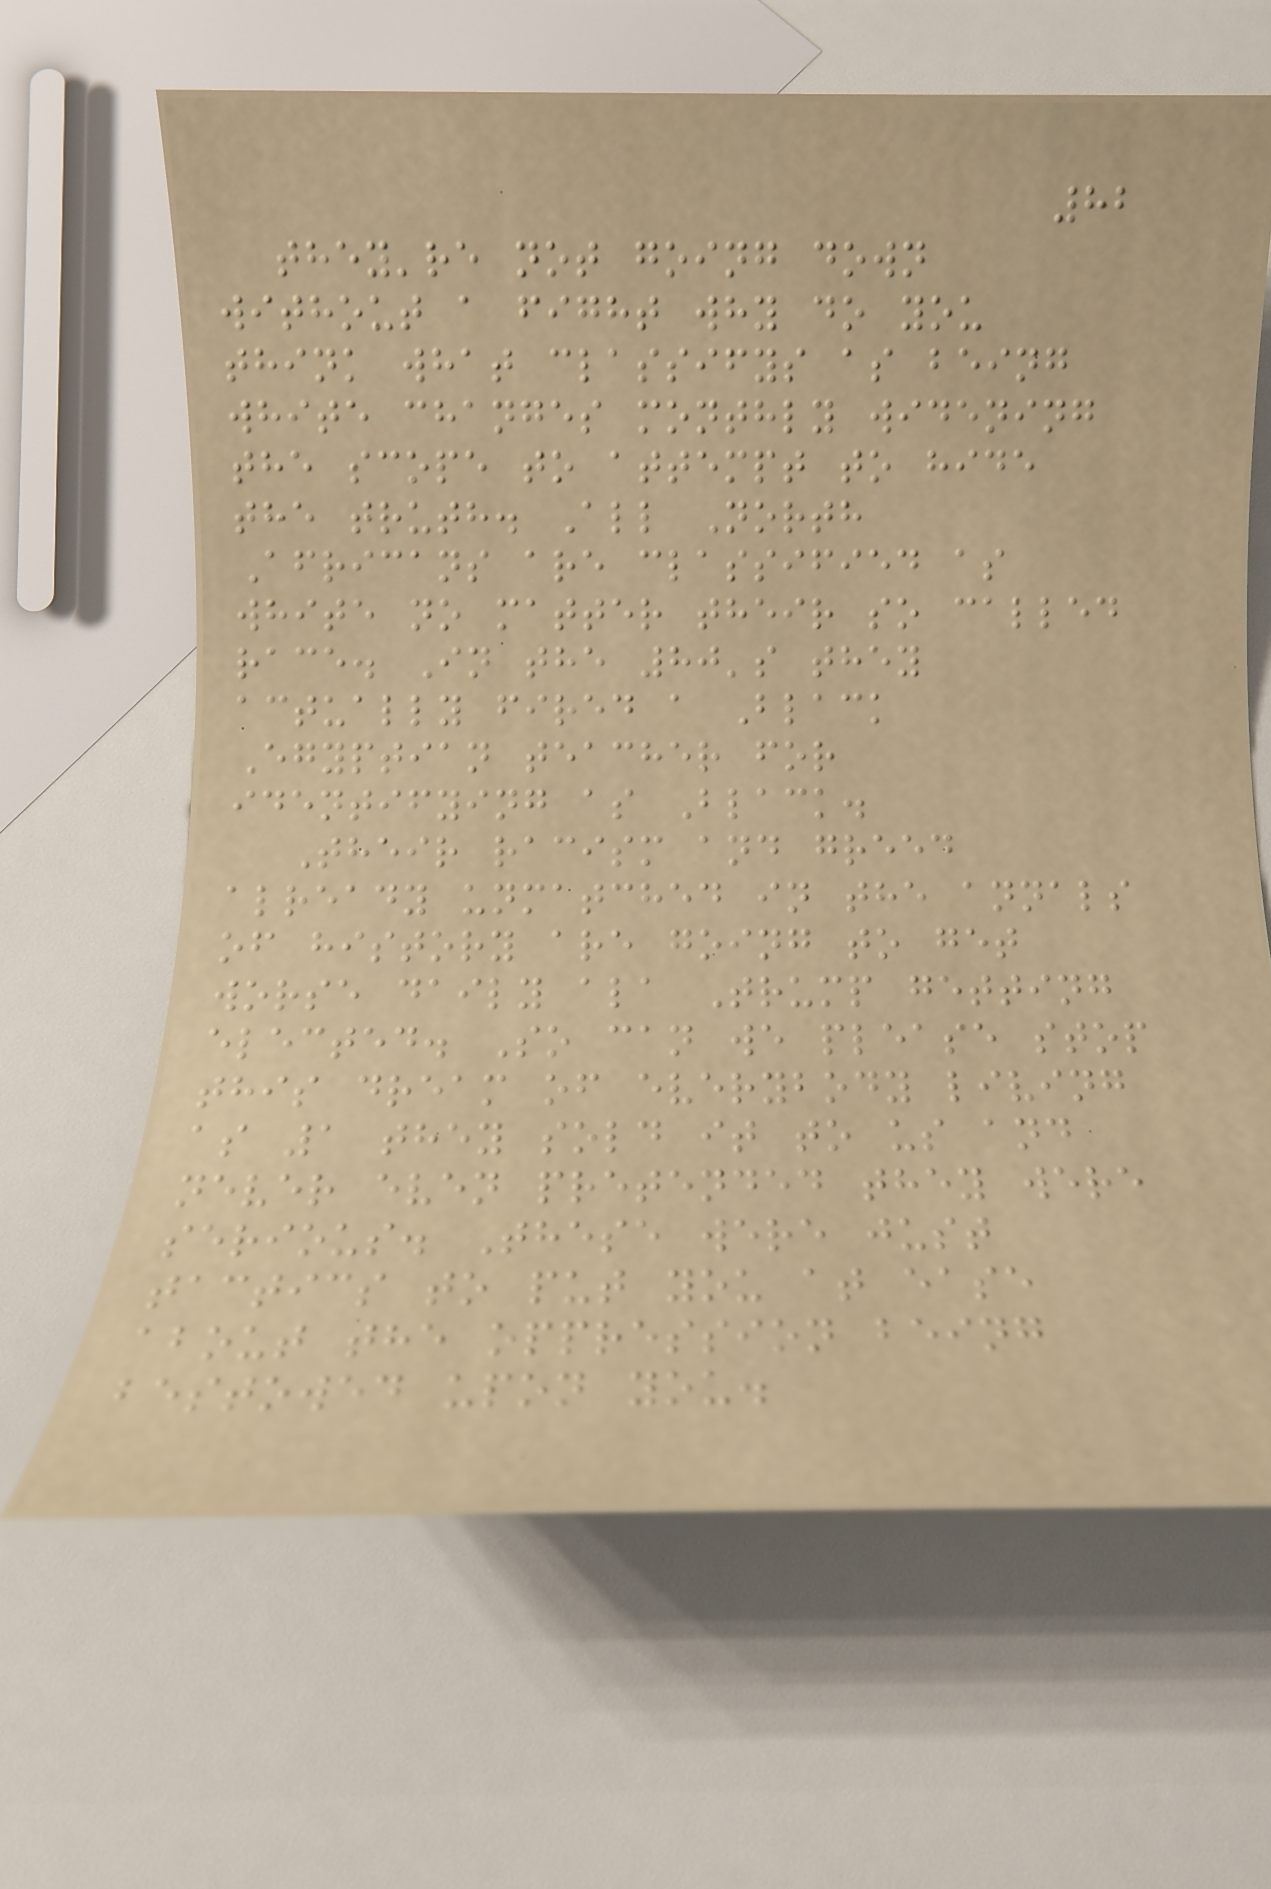82
they're not going down
without a fight why do you
think what classifys as being
white changes monthly widening
the scope to attempt to hide
the truth. All North
Africans are classified as
white no matter their so called
race. In the 80's they
actually fired a Black
Egyptian teacher for
identifying as Black.
Their racism and greed
already unmatched in the annals
of history are going to get
worse daily ala Trump getting
elected. So can we please stop
this dream of everybody living
as 1 they sold it to us and
never even pretended they were
serious. These were just
tactics to put you at ease
about the oppression being
bestowed upon you.
